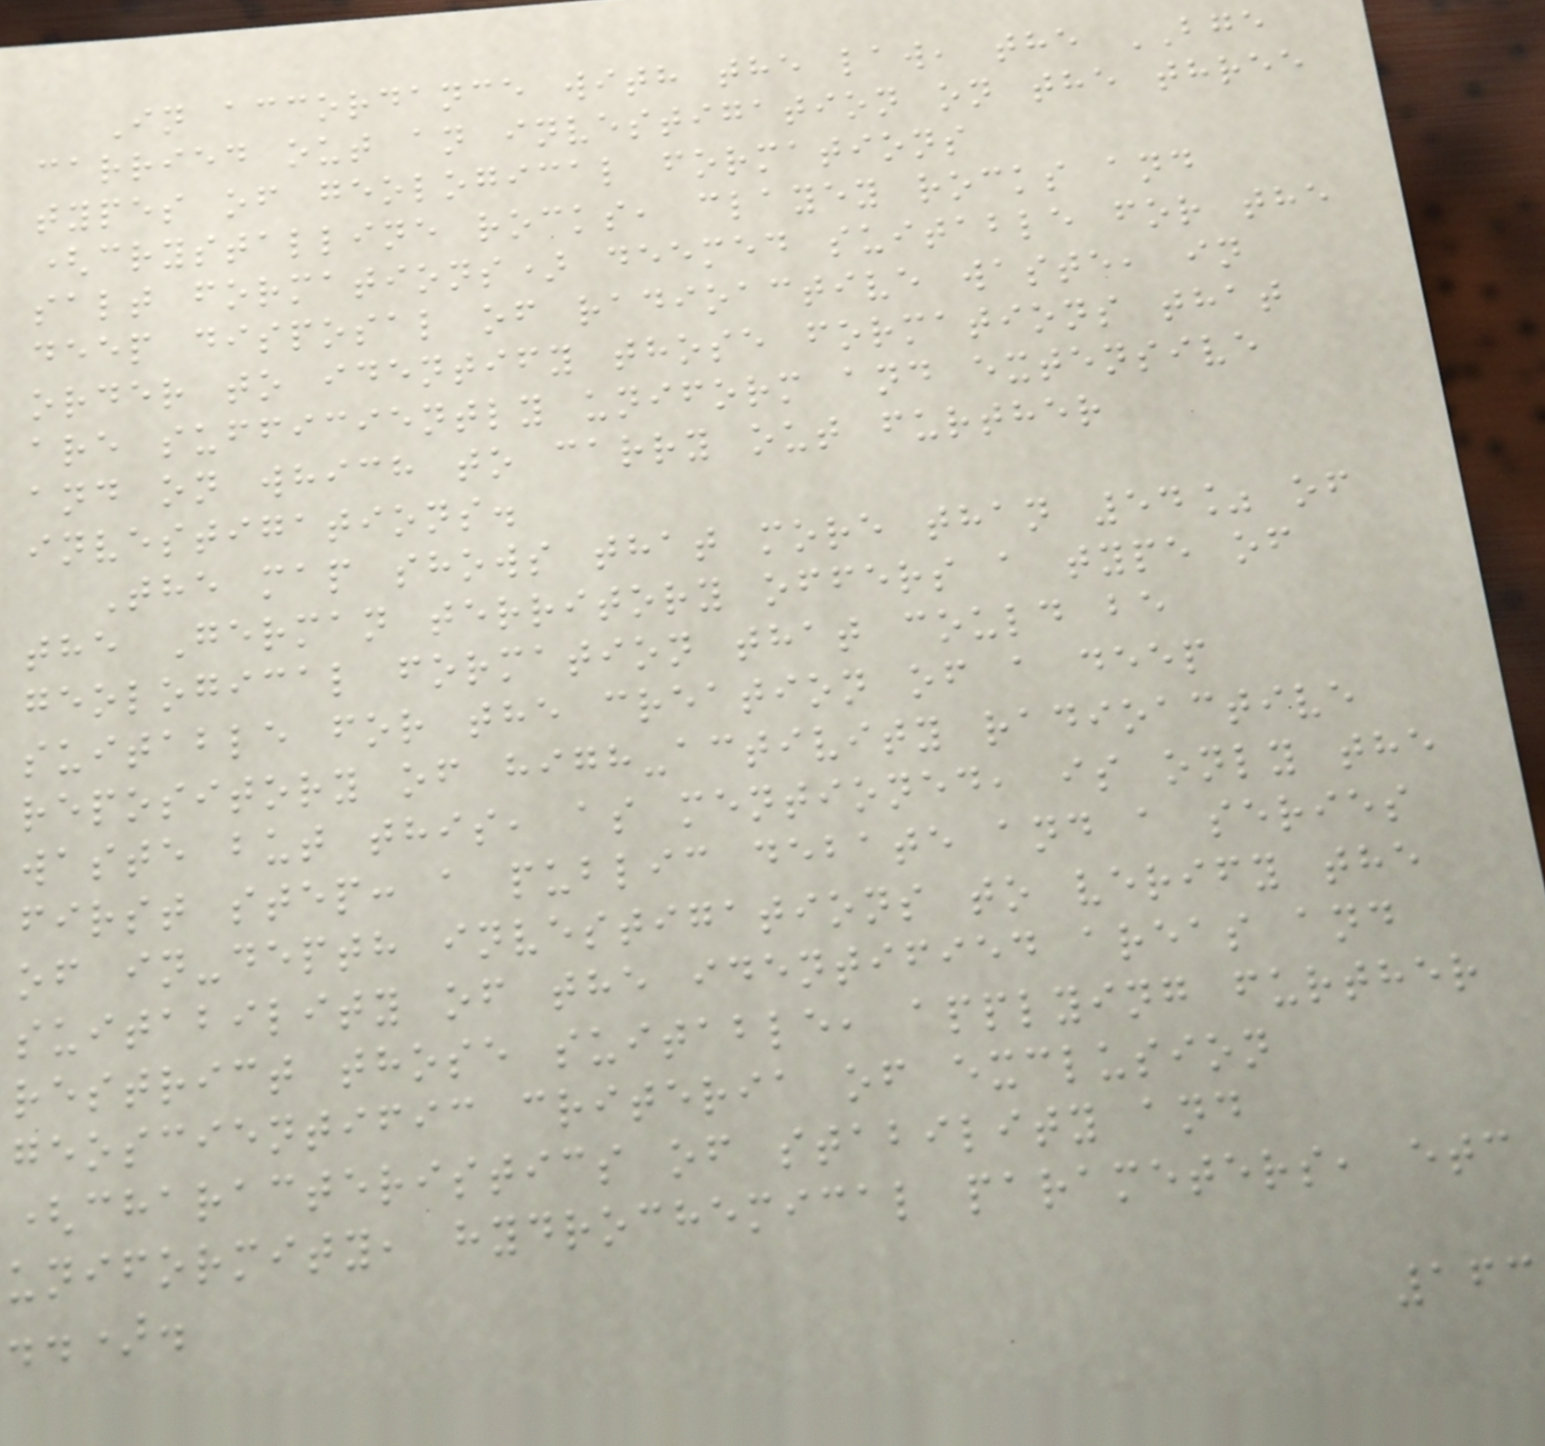In accordance with the law, the BGE
carried out an investigation on the three
types of geological formations
(crystalline rocks, clayey rocks and
salt formations) deemed suitable for the
deep disposal of radioactive waste, in
order to identify those formations that
are sufficiently uniform and extensive
and on which to carry out further
investigations.
The map shows that more than 54% of
the German territory offers a type of
geological formation that could be
suitable for the creation of a deep
repository of high-activity radioactive
waste but this, as mentioned, is only the
first step: a public debate and a series
of in-depth investigations to verify the
suitability of the identified areas and
restrict those suitable, applying further
geoscientific criteria of exclusion
(characteristics of stability and
uniformity, hydrochemical parameters, etc
..).
163
